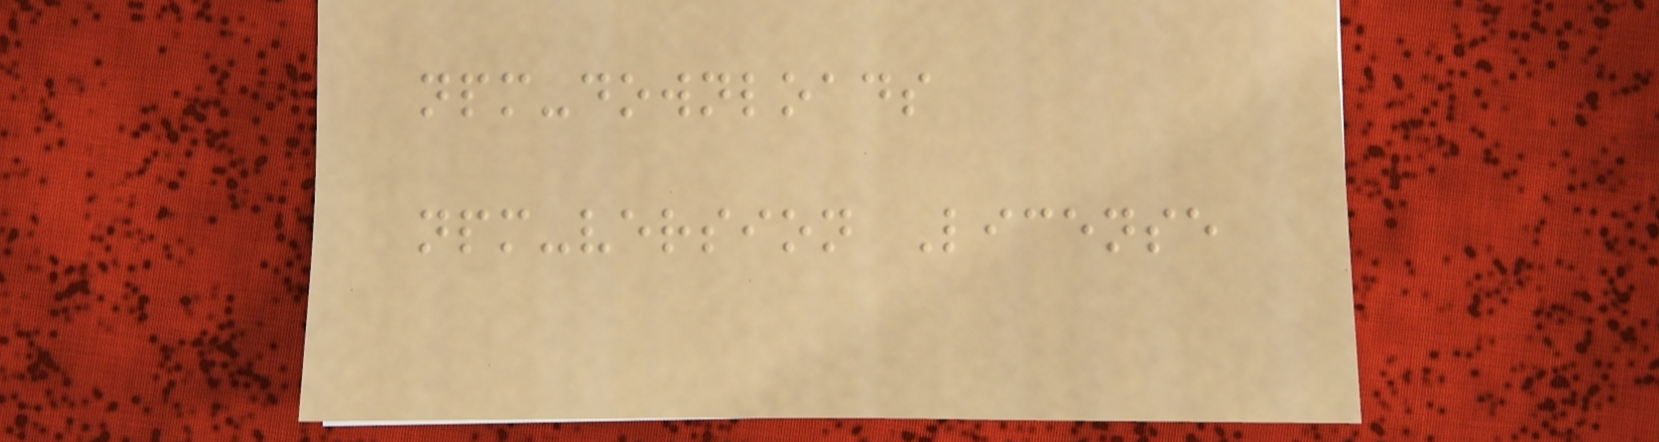npm-downloads
npm-version License
